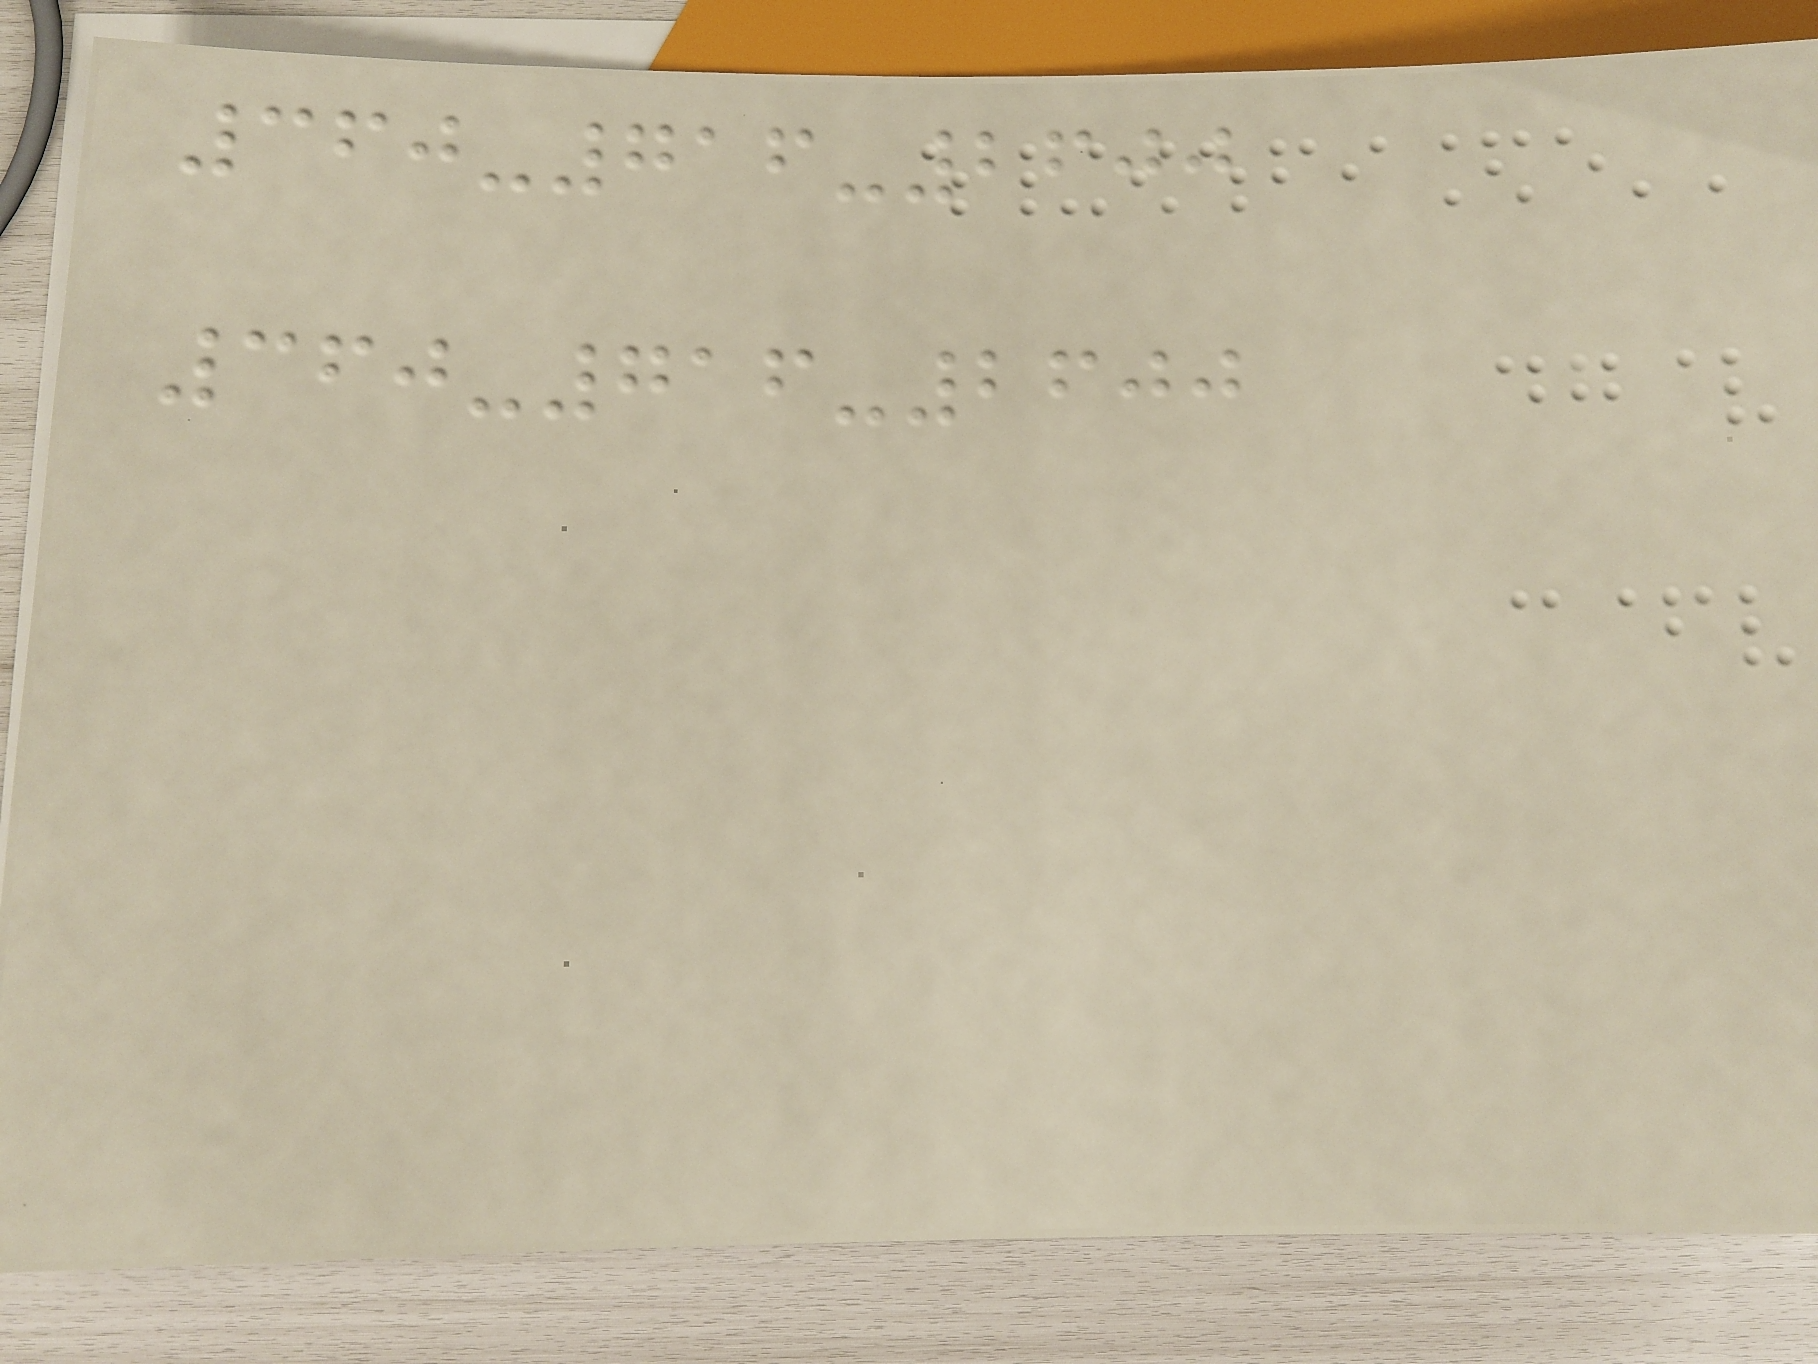360-716-2600
360-716-2600
